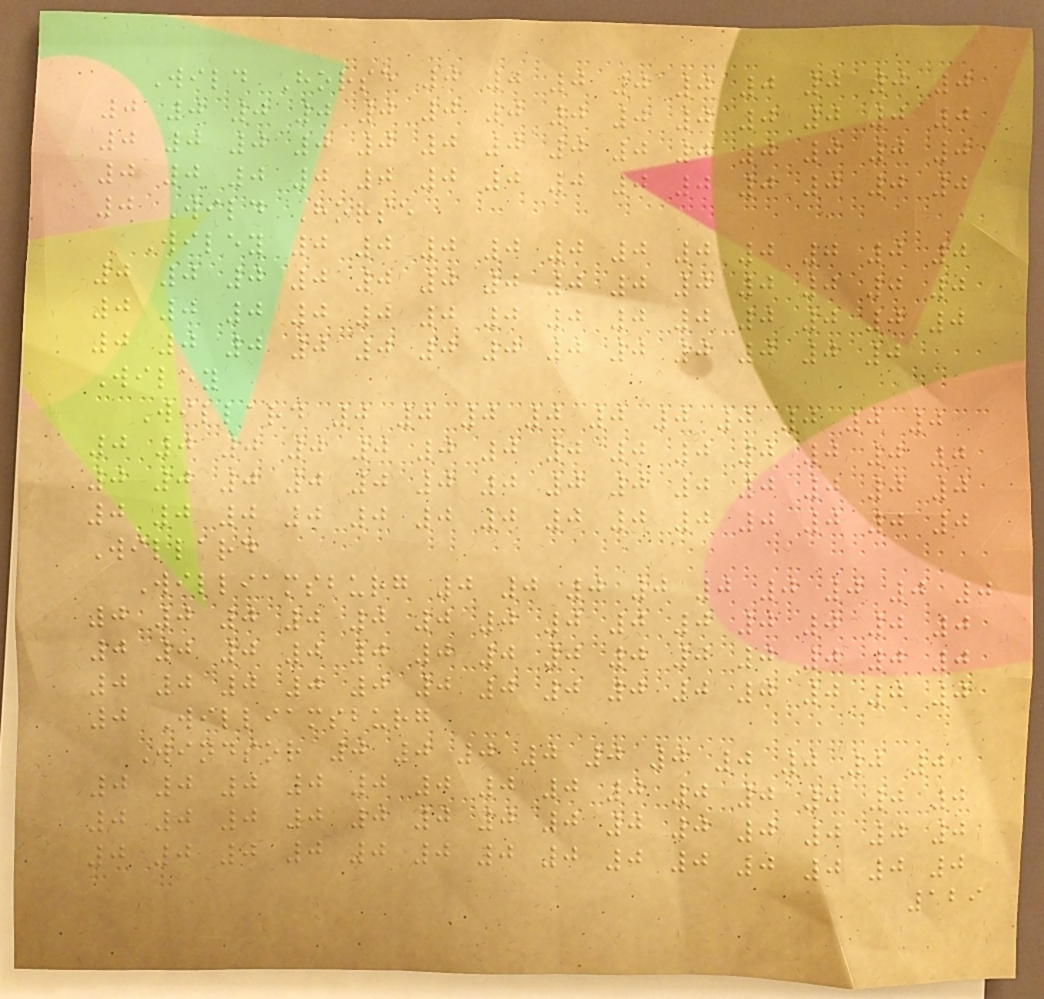Wild Horse 0 0 0 0 0 0 0 0 0
0 0 0 0 0 0 0 0 0 0 0 0 0 0
0 0 0 0 0 0 0 0 0 0 0 0 0 0
0 0 0 0 0 0 0 0 0 0 0 0 0 0
0 Wild Horse
Wiley 0 0 0 0 0 0 0 0 0 0 0
0 0 0 0 0 0 0 0 0 0 0 0 0 0
0 0 0 0 0 0 0 0 0 0 0 0 0 0
0 0 0 0 0 0 0 0 0 0 0 0 0
Wiley
Willard 0 0 0 0 0 0 0 0 0 0
0 0 0 0 0 0 0 0 0 0 0 0 0 0
0 0 0 0 0 0 0 0 0 0 0 0 0 0
0 0 0 0 0 0 0 0 0 0 0 0 0 0
Willard
Williamsburg 0 0 0 0 0 0 0 0 0
0 0 0 0 0 0 0 0 0 0 0 0 0 0
0 0 0 0 0 0 0 0 0 0 0 0 0 0
0 0 0 0 0 0 0 0 0 0 0 0 0 0
0 Williamsburg
Windsor 0 0 0 0 0 0 0 0 0 0
0 0 0 0 0 0 0 0 0 0 0 0 0 0
0 0 0 0 0 0 0 0 0 0 0 0 0 0
0 0 0 0 0 0 0 0 0 0 0 0 0 0
129
